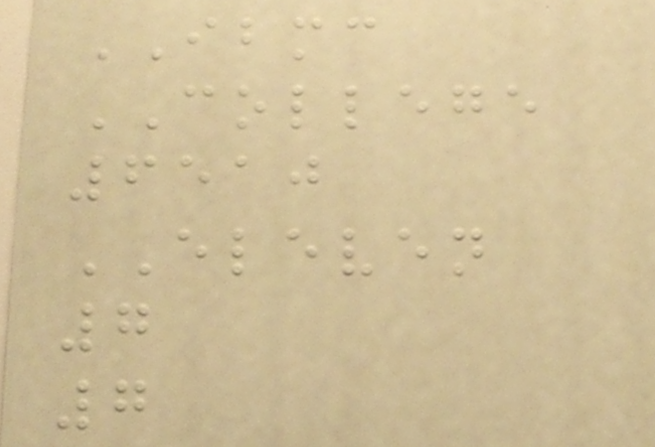IBMC
COLLEGE
6510
ELEVEN
7
7
